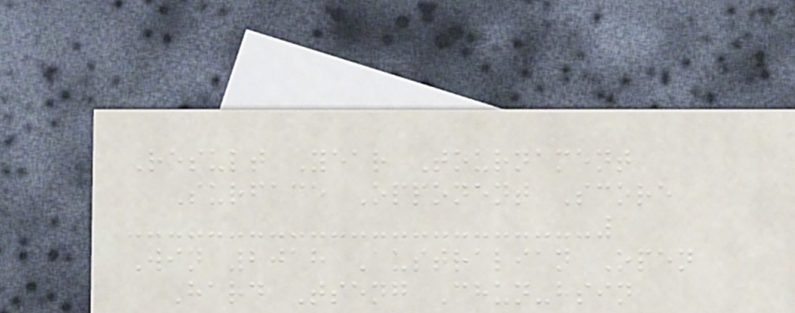Result Year Tournament
Surface Opponent Score
Win 2018 Australian Open
Hard Tseng Chun-hsin
